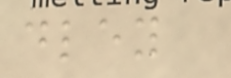dley
